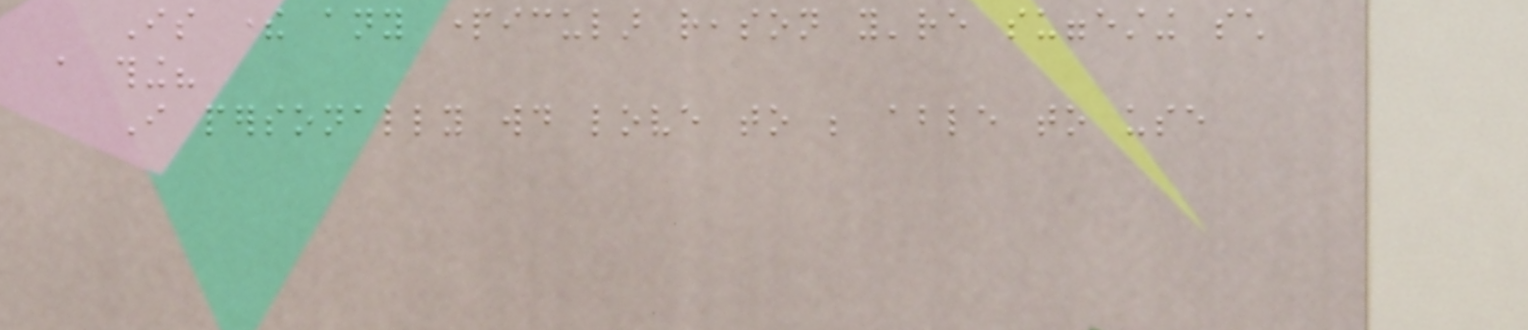Is there any particular reason you're suggesting such
a thing?
I personally would love to be able to use
